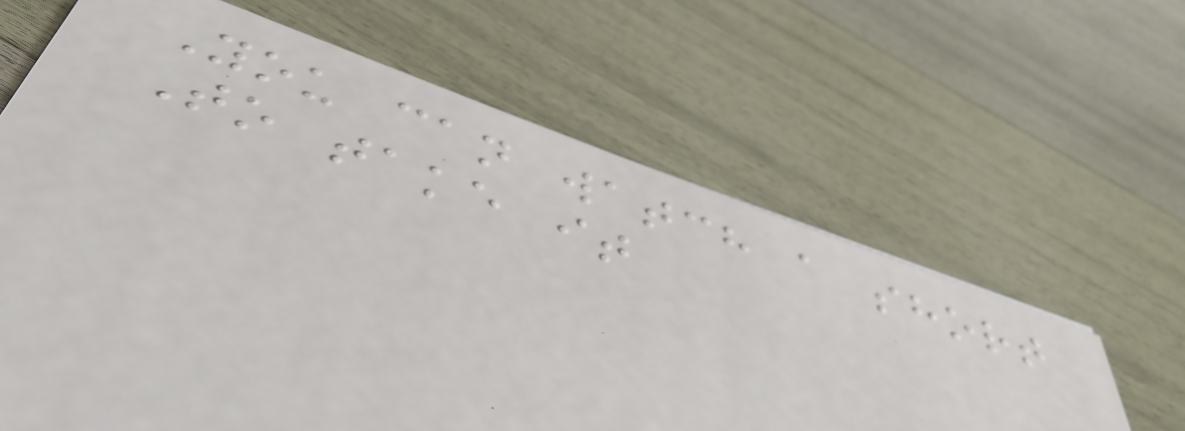You can watch a short
To take it
